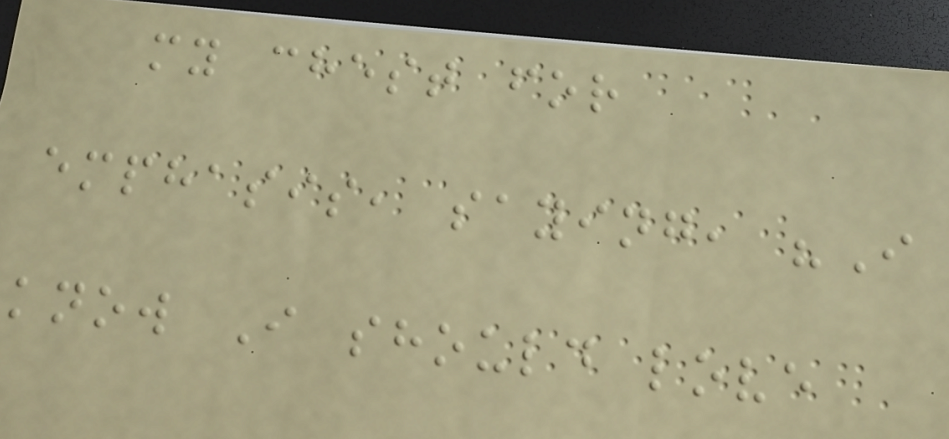my chest for
emphasis, saying, "I
know I should love
